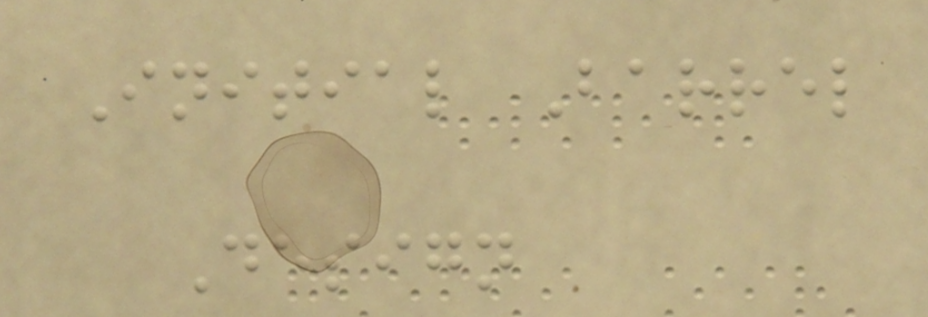Initial Barrel
Design
